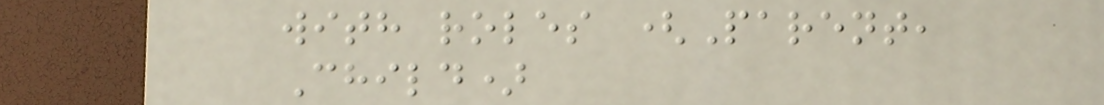with roles (Parent,
Child)
